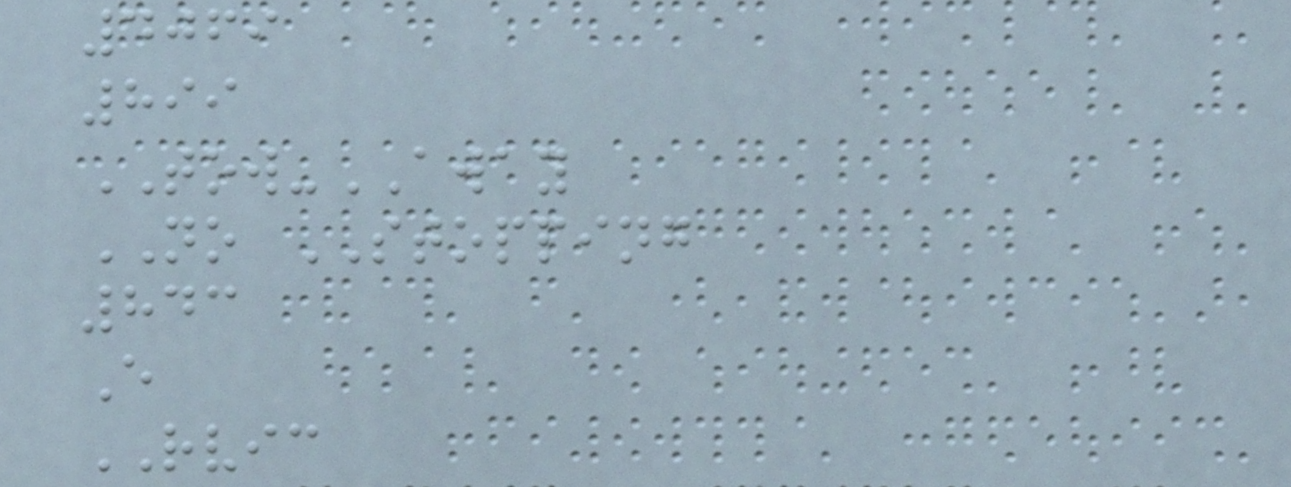4069
899
TOW-AWAY
NO STOPPING
843
E
RVIC
